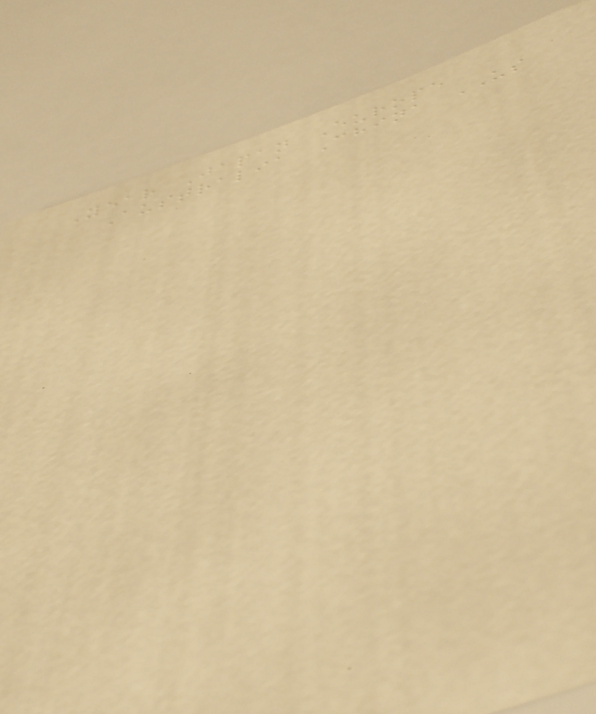Year Japan Europe
Australia China US
